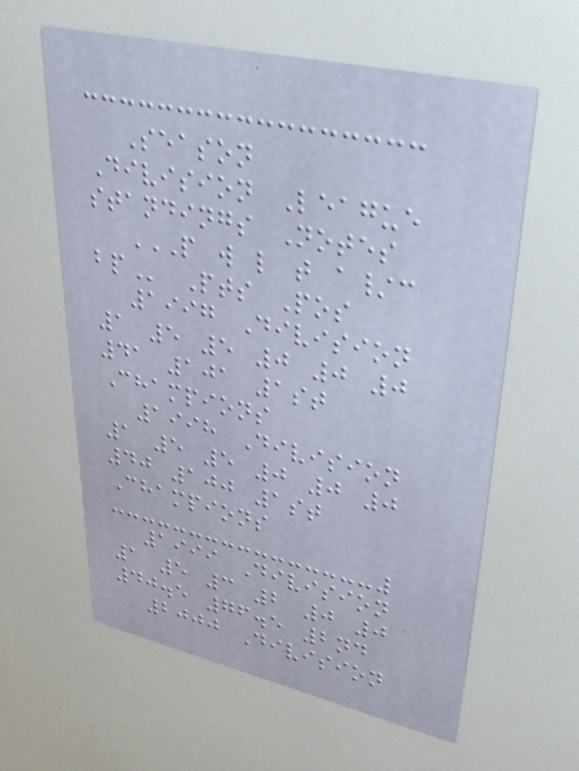Season
Division League
standings Notes
P W L T A/C
BP Pts Pos
1997 Division
1 5 5 0 0 0
41 101 1st
Champions
1998 Division
1 5 5 0 0 0
40 100 1st
Champions
1999 Division
1 5 3 2 0 0
40.5 76.5 2nd
2000 Division
